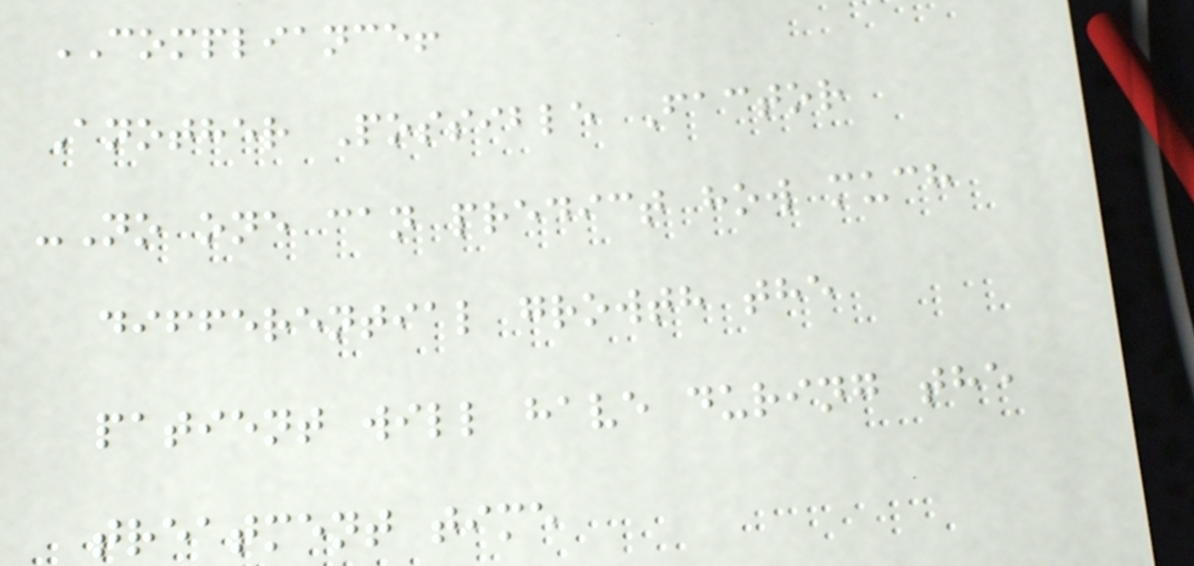COMPLIANCE!
Another Possible Factor
-No one can predict how much
differential growth the
patient will have during the
treatment time
